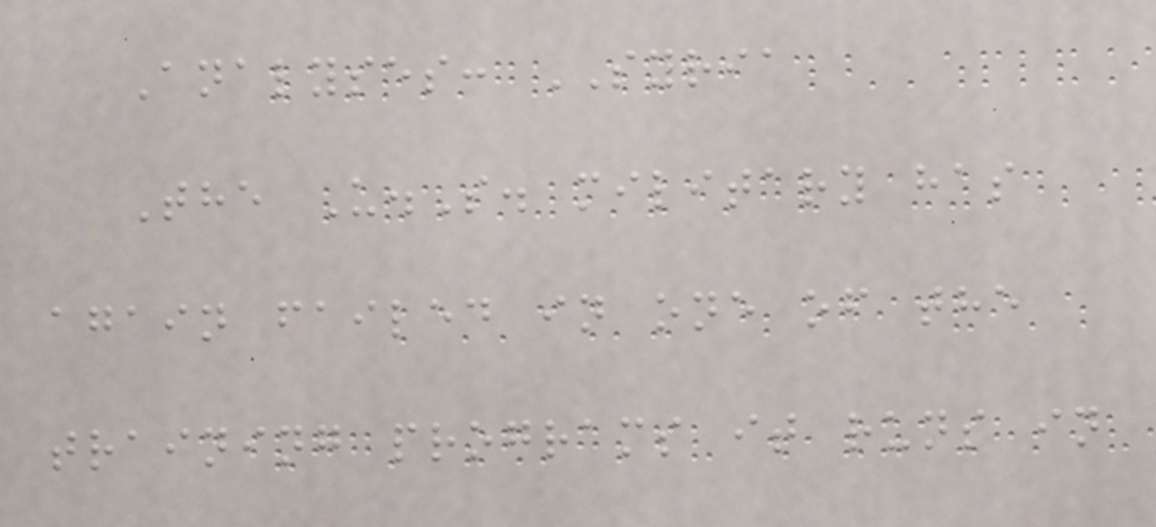Analyses: SYRIA
The U.S. military has
again failed in one of the
training programs it runs in
